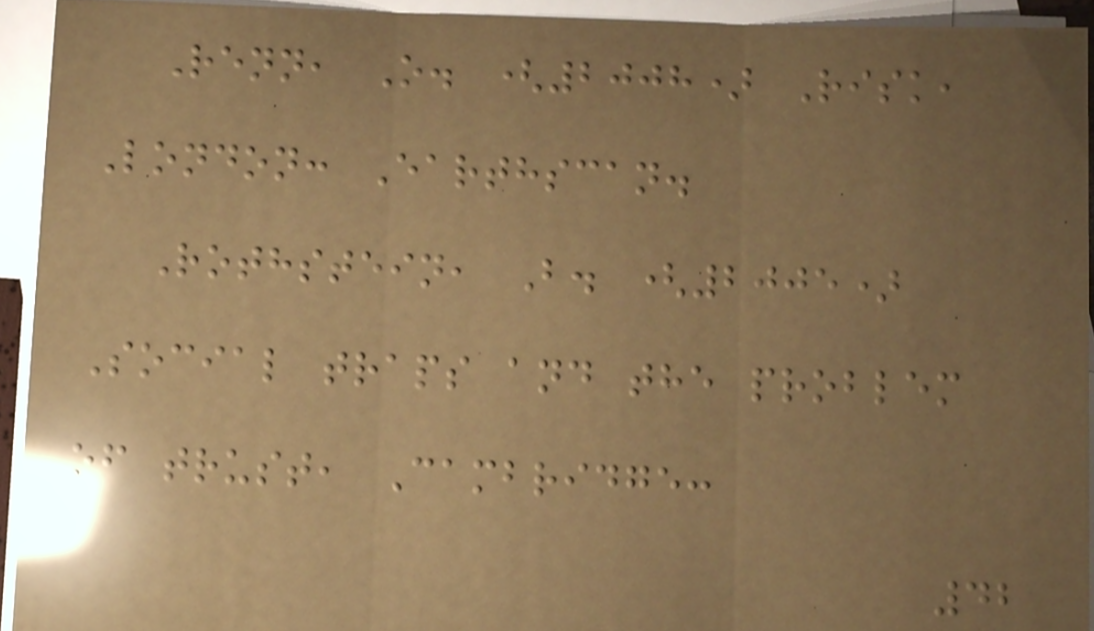Renn, O. (2008) Risk,
London: Earthscan.
Rothstein, B. (2005)
Social traps and the problem
of trust, Cambridge:
42
